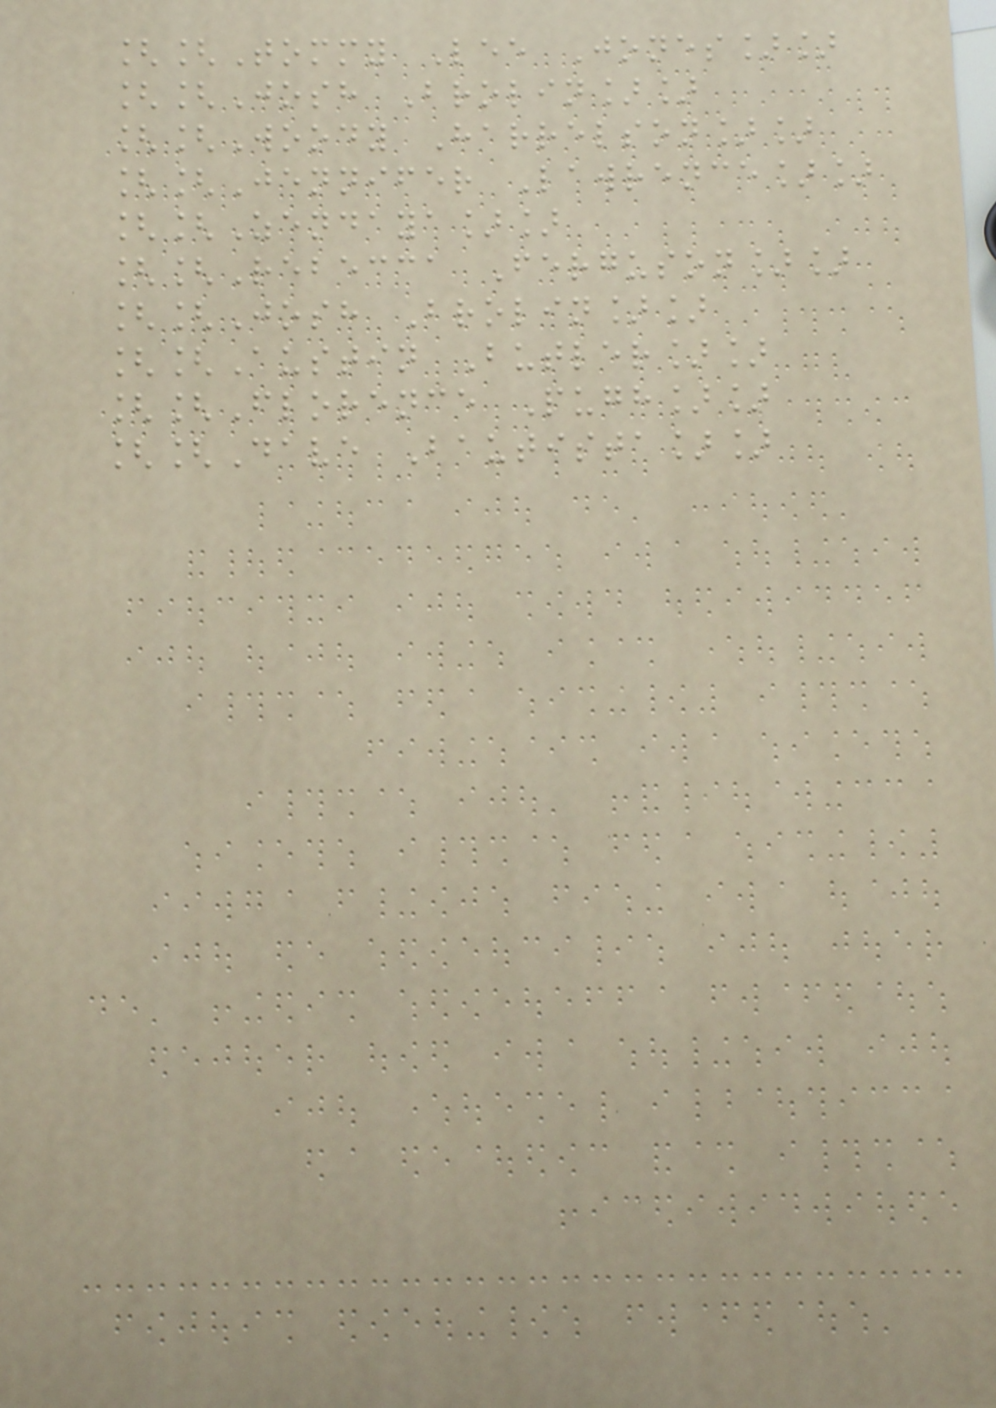[[Tommy Lee Jones]]
[[Josh Brolin]]
[[Woody Harrelson]]
[[Jennifer Lawrence]]
[[Zendaya]]
[[Rebecca Ferguson]]
[[Josh Brolin]]
[[Austin Butler]]
[[Florence Pugh]]
[[Dave Bautista]]
